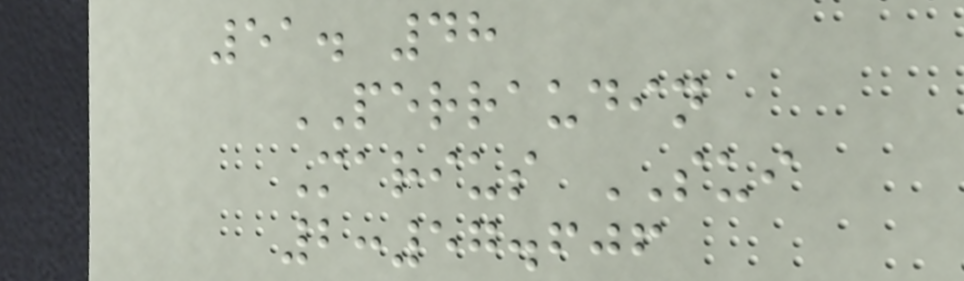51. 48
PERRAUDIN
Marius SUI
2:57.606
